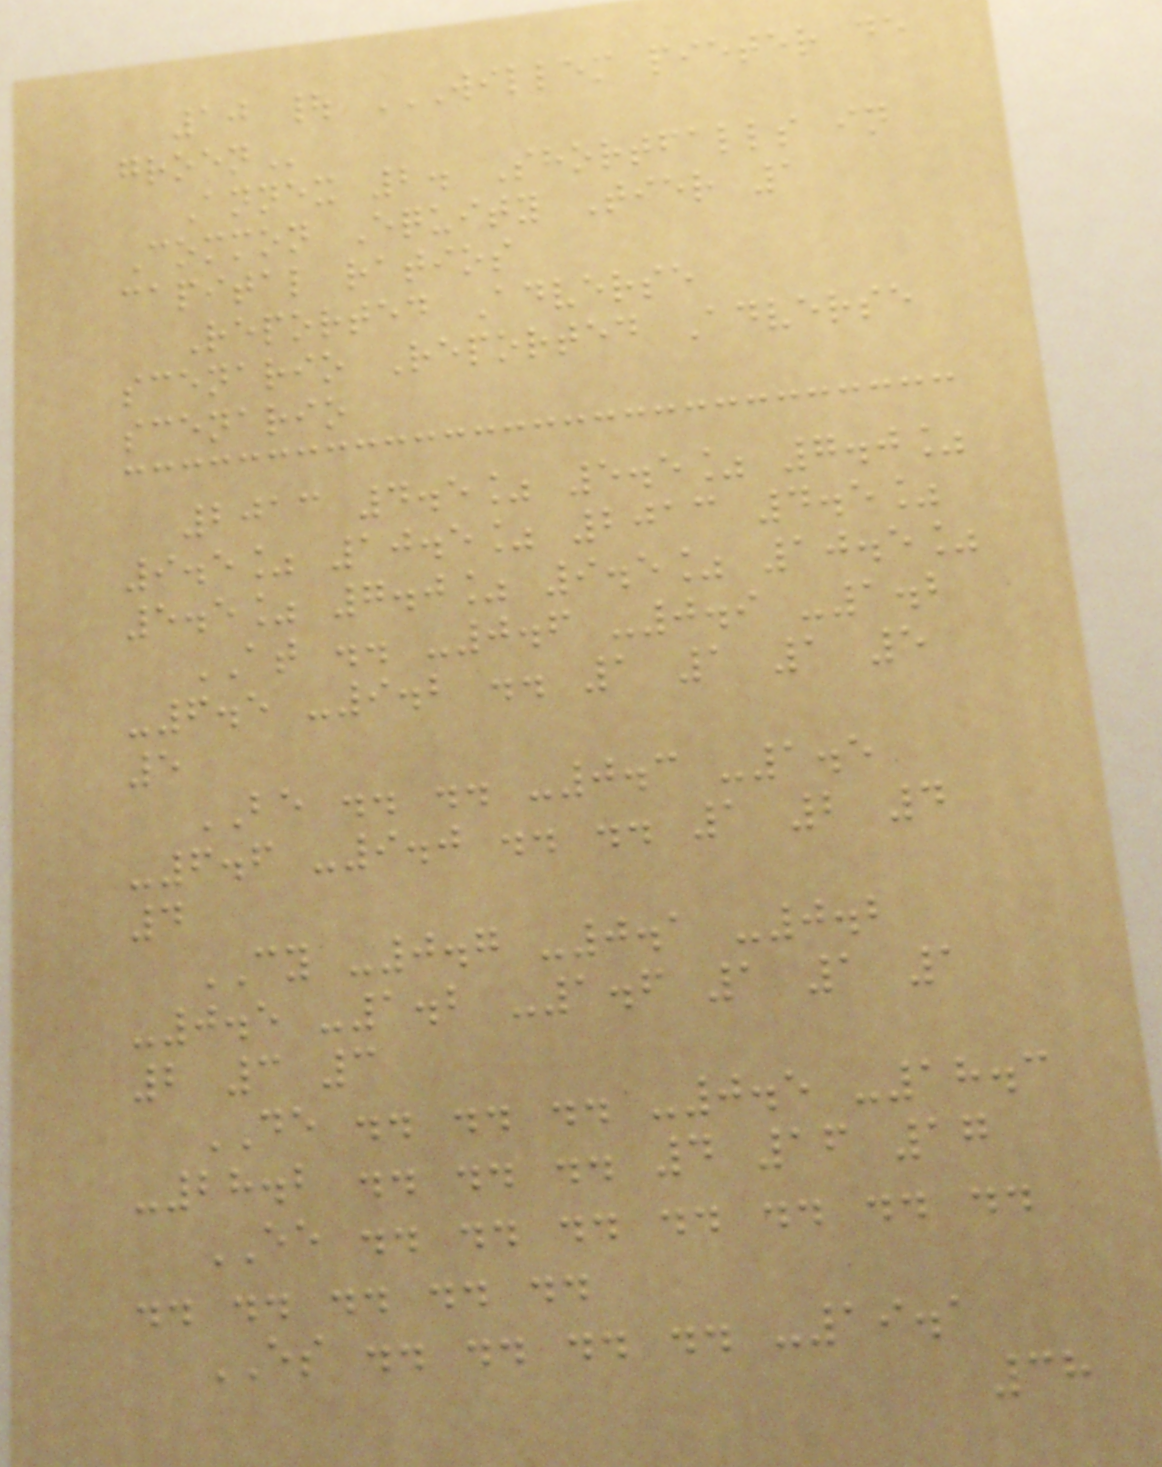10 | WILLEM PIETER DE
GROEN
Annex 2. Shortfalls in
Common Equity Tier 1
capital ratios
Reported Adverse
scenario Reported Adverse
scenario
2013 4.5% 5.5% 7.0%
9.5% 10.5% 2013 4.5%
5.5% 7.0% 9.5% 10.5%
AT .. -0.6 -0.9 -1.2
-6.5 -9.2 .. 1 1 1 5
5
BE .. .. -0.3 -1.5
-6.6 -9.0 .. .. 1 2 4
4
CY -0.7 -0.1 -0.2
-0.5 -1.2 -1.6 1 1 1
2 3 3
DE .. .. .. -0.5 -18.3
-28.2 .. .. .. 4 16 17
EE .. .. .. .. .. .. ..
.. .. .. .. ..
ES .. .. .. .. -19.1
38
